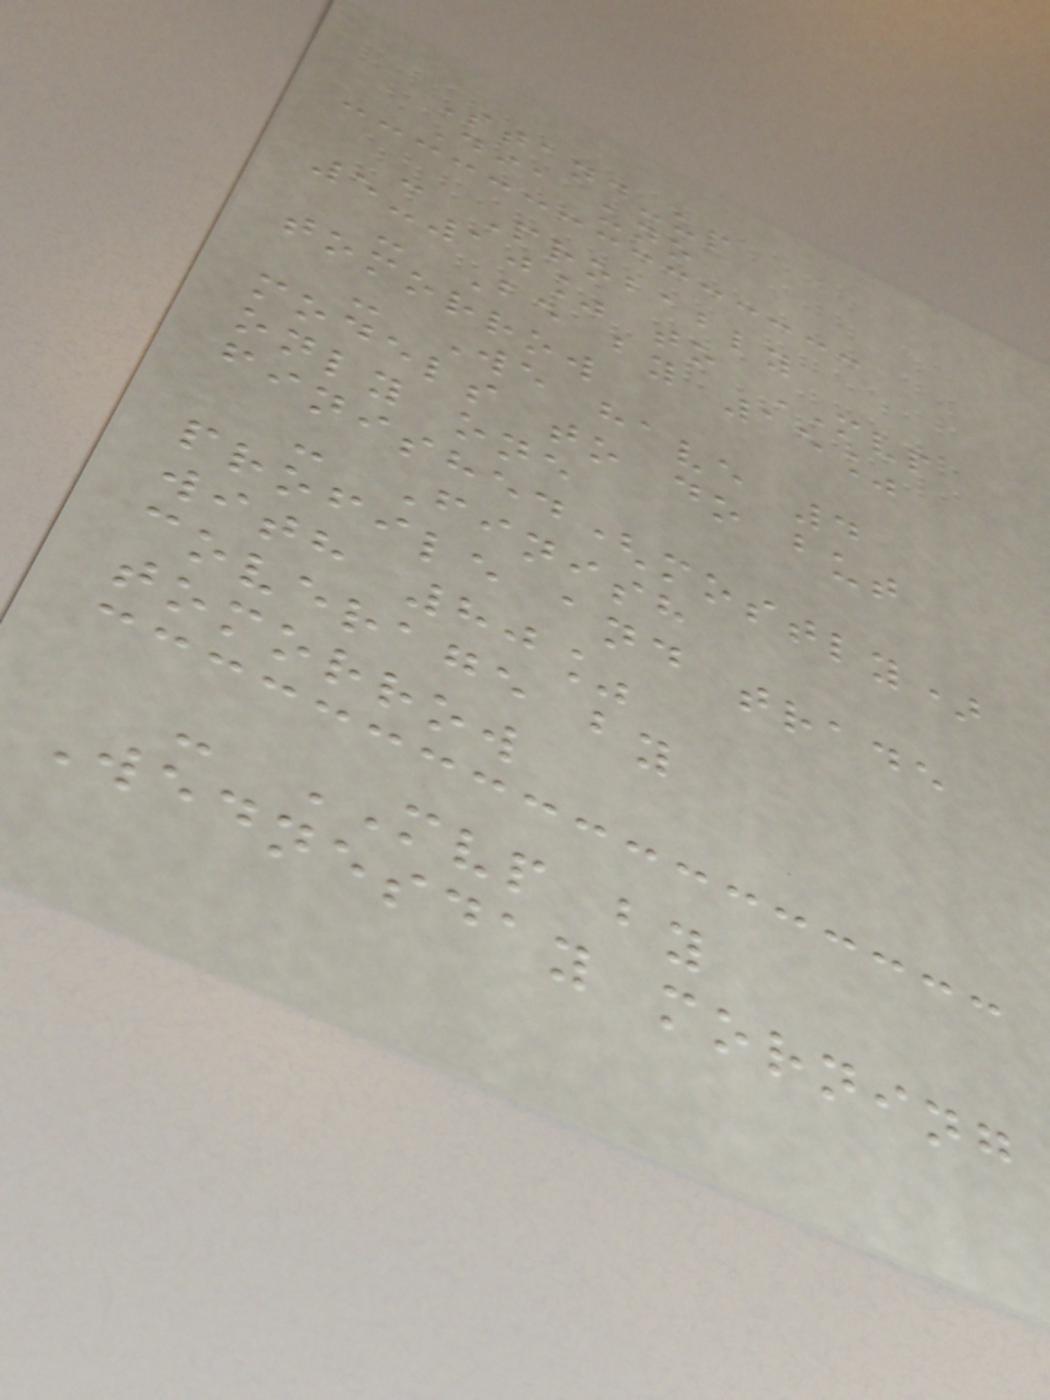Stand-up
Dia uno
- Probably
5-10% to MVP
- Be by 15%
tomorrow
- We have 4
models to do but
only one
finished(mostly)
- Finish
profile and trade
with 80%
coverage by
tomorrow
- MVP by
Wednesday morning
